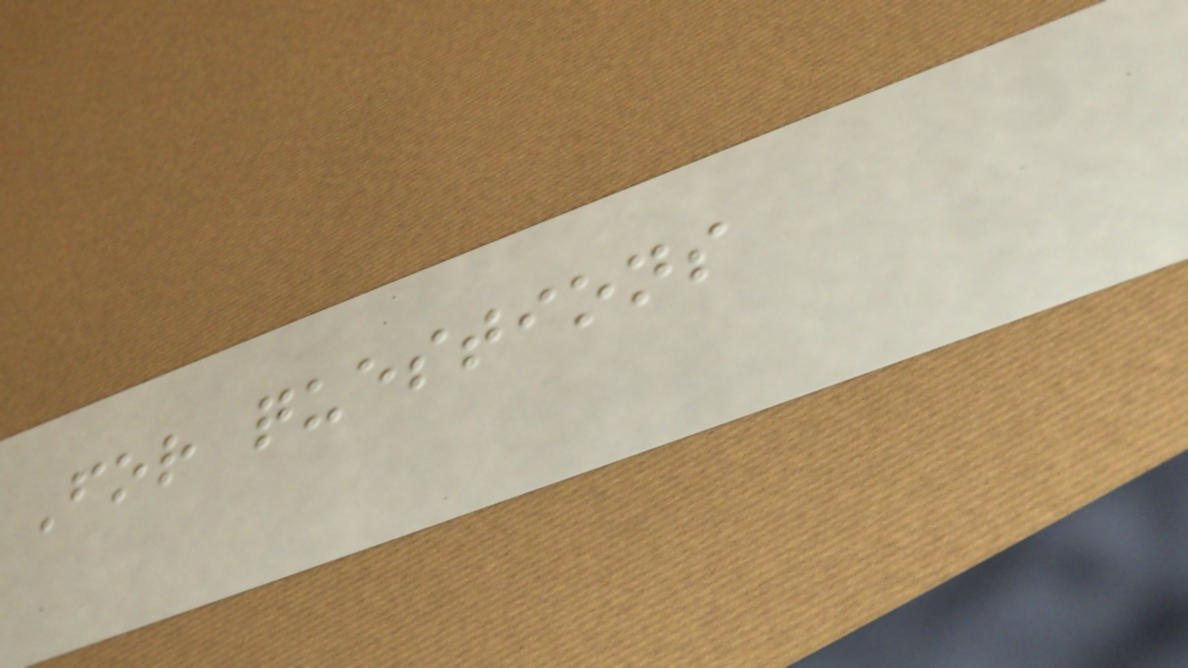For questions
